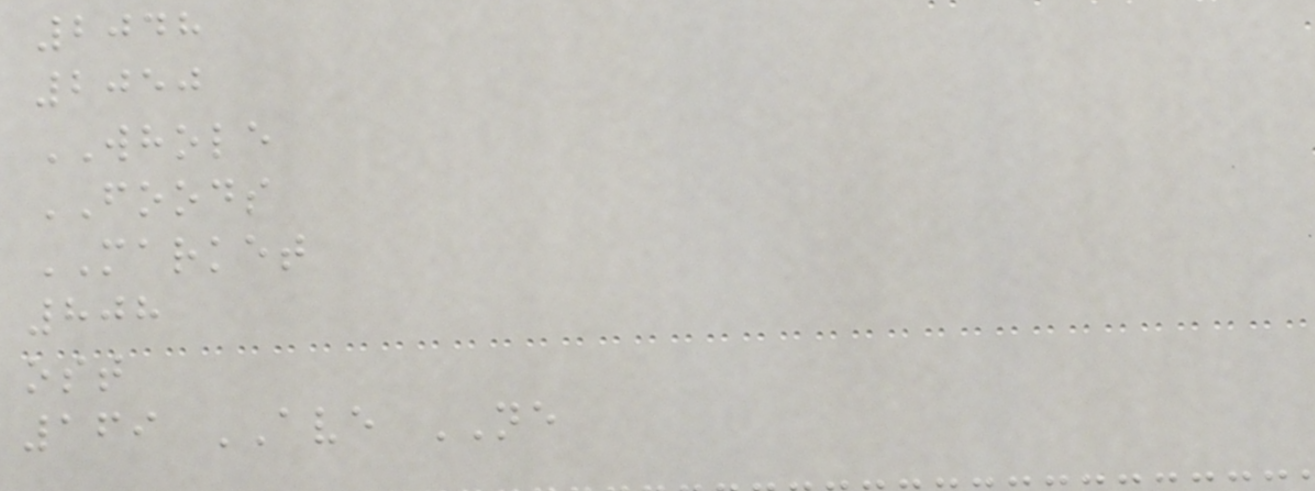2048
2050
WHOLE
FOODS
MARKET
808
ost
169 AVE NE
